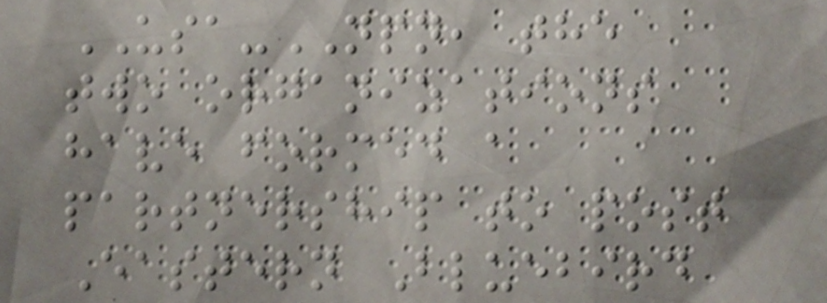USA-NPN, the
two organizations
have formed a
partnership to post
Eastern Bluebird
